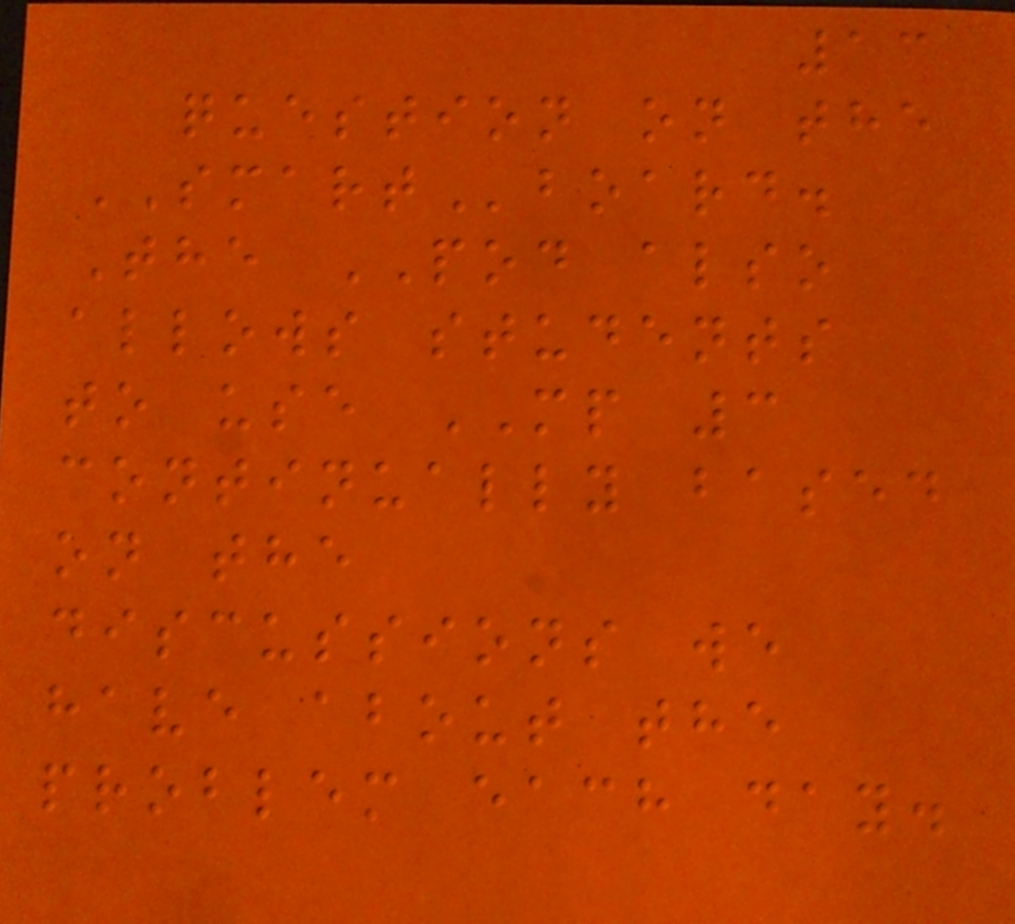13
question on the
SMARTboard.
The POD also
allows students
to use MP 3
continually based
on the
discussions we
have about the
problem each day.
